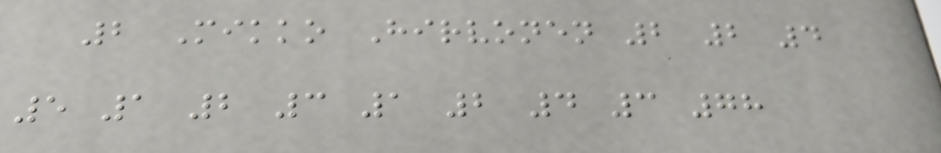2 Mikko Hirvonen 2 2 4
5 1 2 3 1 2 4 3 78
